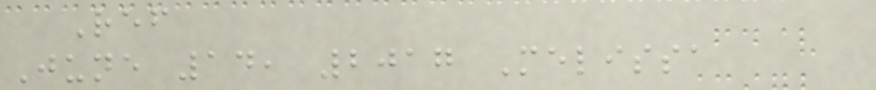Ref
June 14, 2017 Melissa
